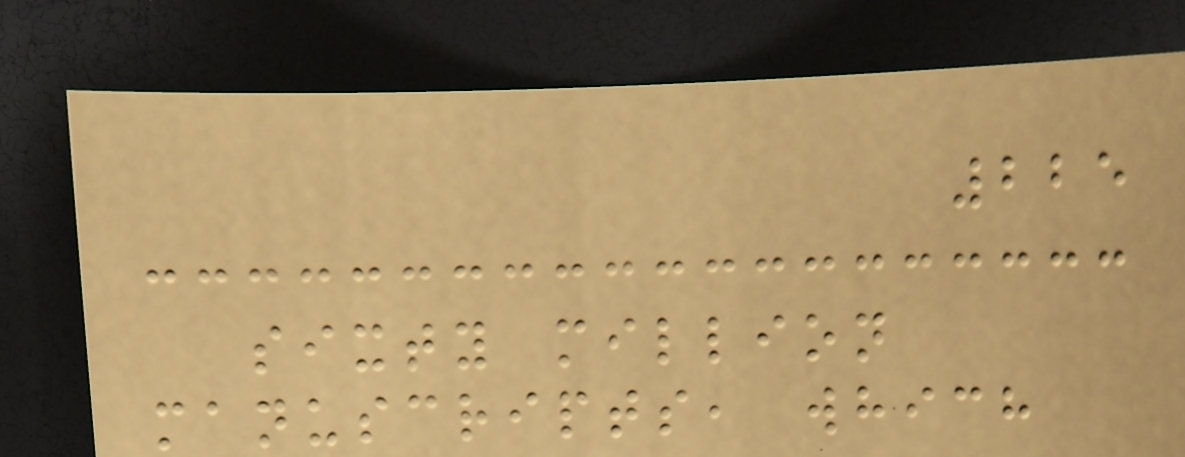225
sixty million
manuscripts, which
